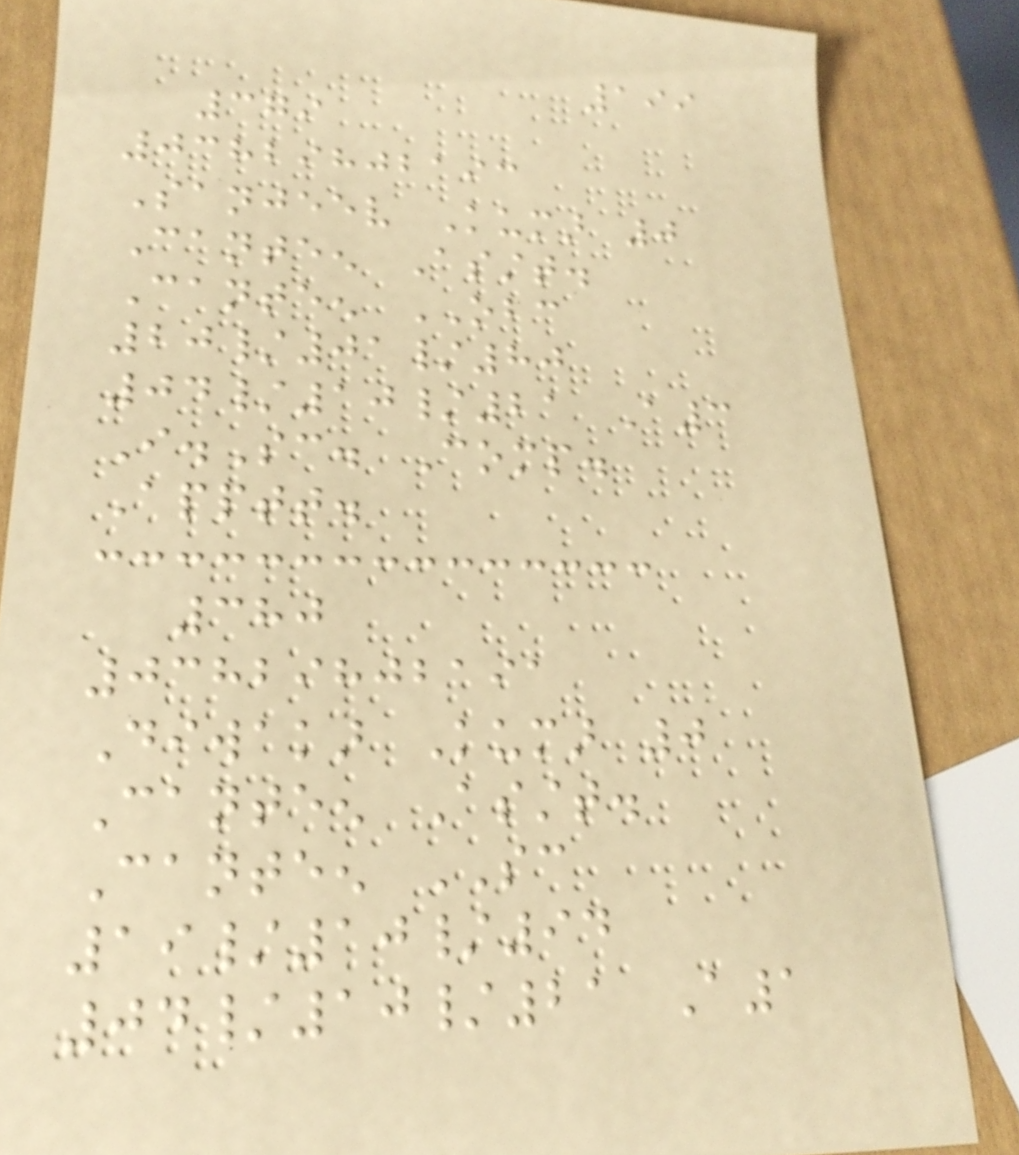199
379
03829802193
Sanjeev Kumar 0
Canteen Asstt.
Canteen OBC
20/01/80
04/10/21 A3
I.Sc. Comp.
Apptt.
380
03829802191
Diwakar Kumar 0
Canteen Asstt.
Canteen SC
19/10/94
04/10/21 A1
